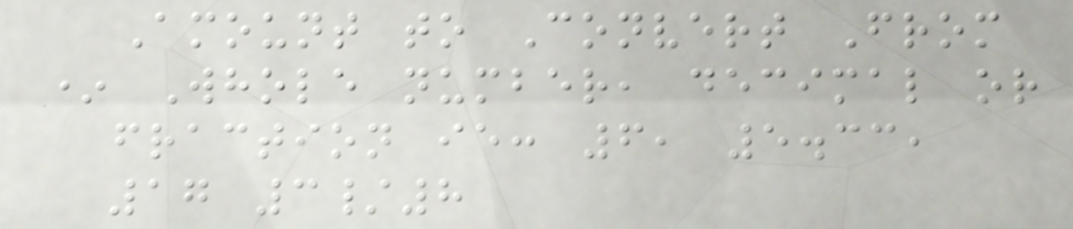Amount to Convert From
* Whole number, decimal or
fraction ie: 6, 5.33,
17 3/8
